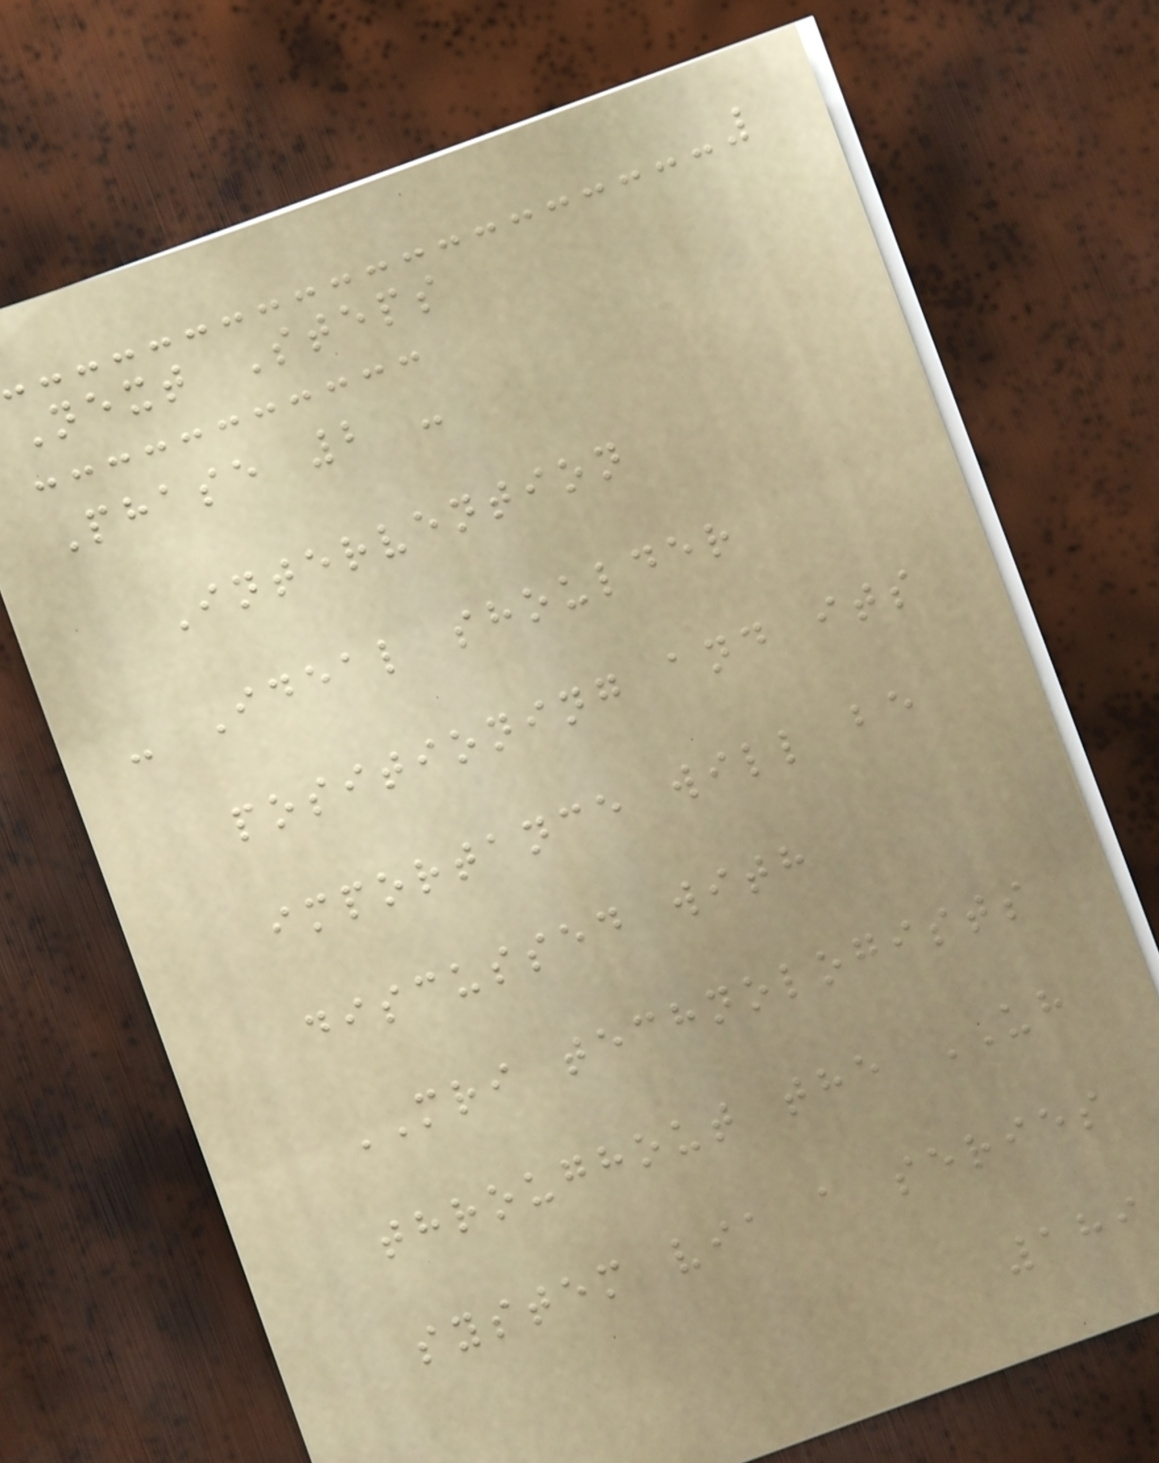Next Steps
Phase 2 -
Intervention
- Ideal shoulder
positioning and its
importance will be
discussed with
MRI technologists
throughout the UH
system via a series
189
